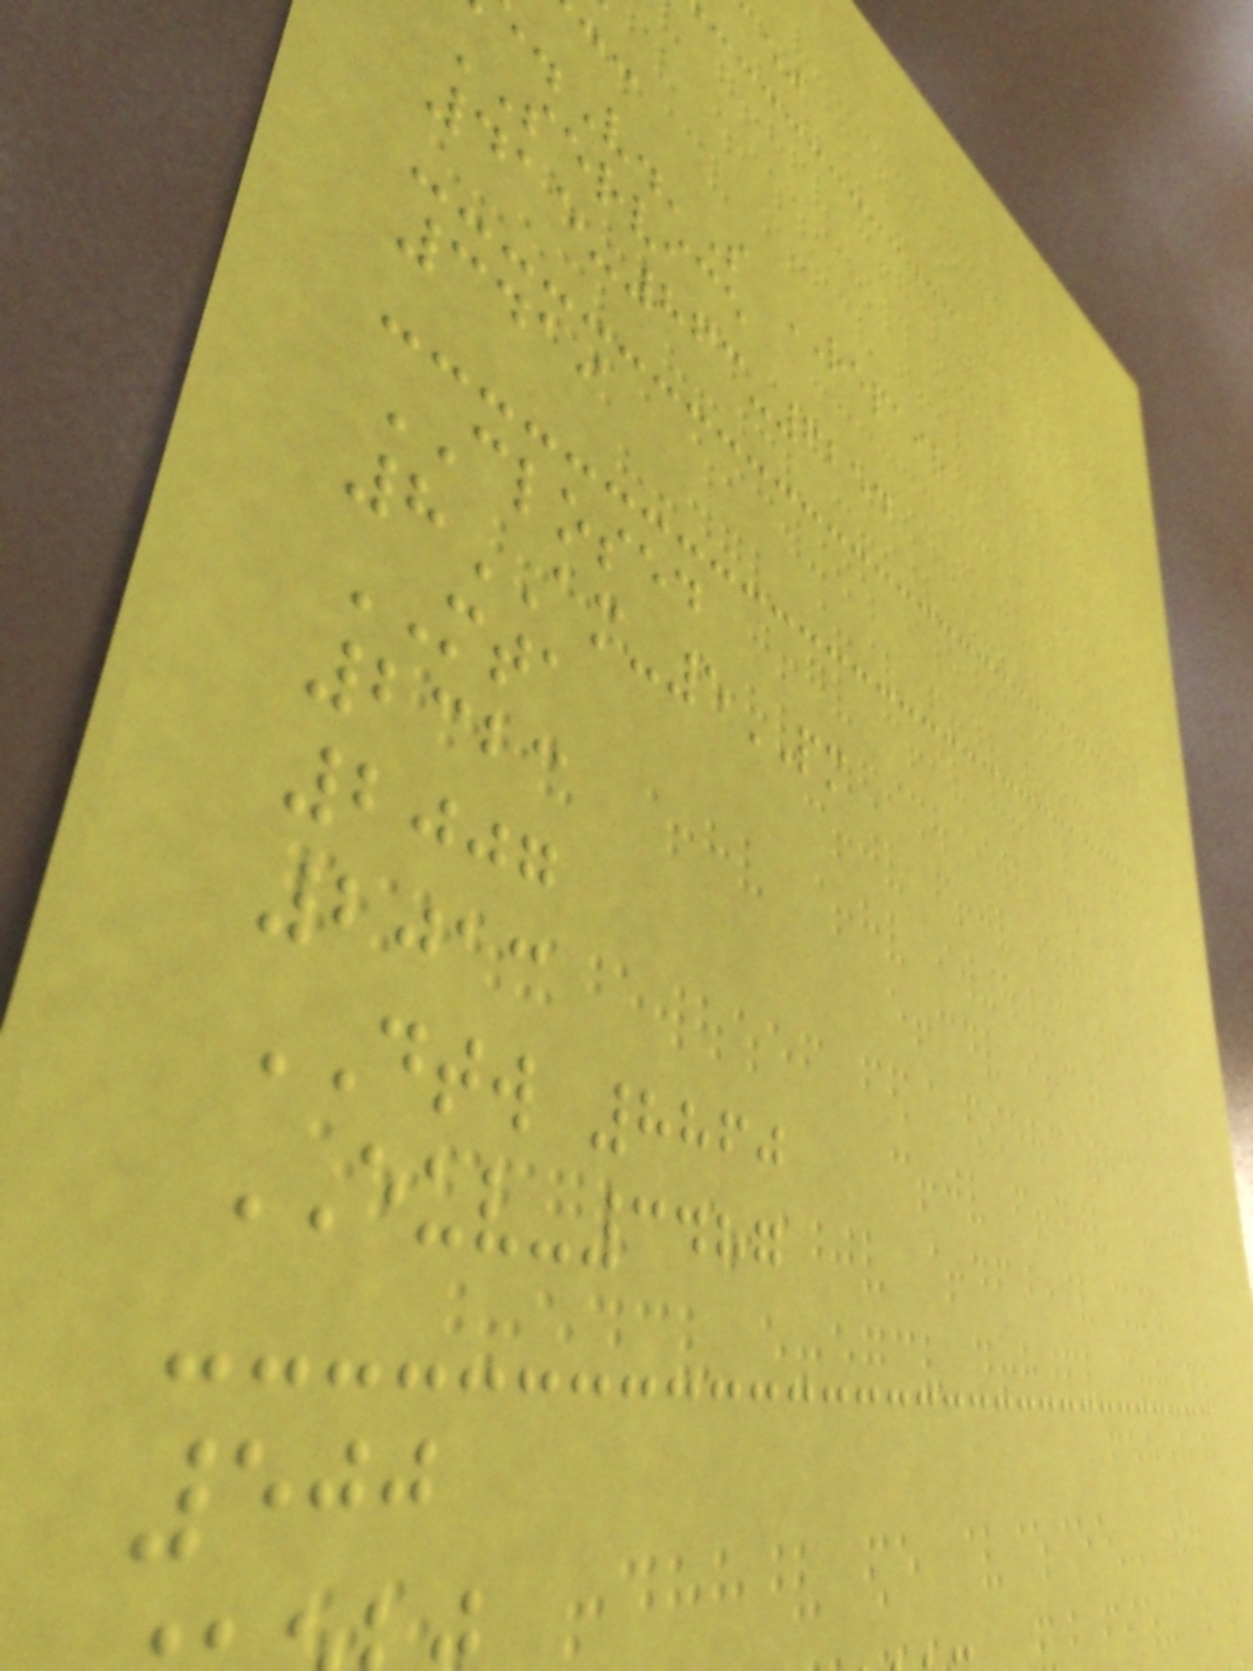.V.'S REPAIR
SERVICE
415-863-6254
3419
CLOSED
8AM-5PM
MTA
2323
2007
2013
DTW 8860
EUV-3487
500
